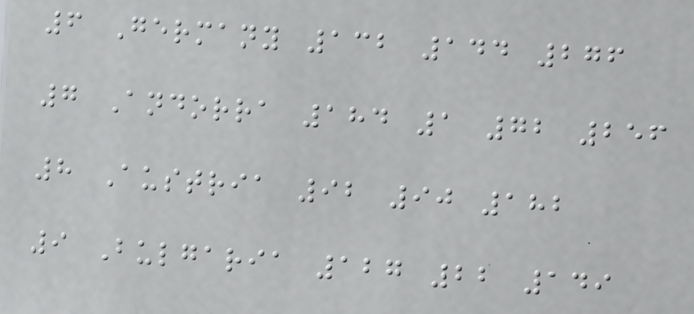6 Germany 132 144 276
7 Andorra 184 1 72 256
8 Austria 92 90 182
9 Bulgaria 127 22 149
